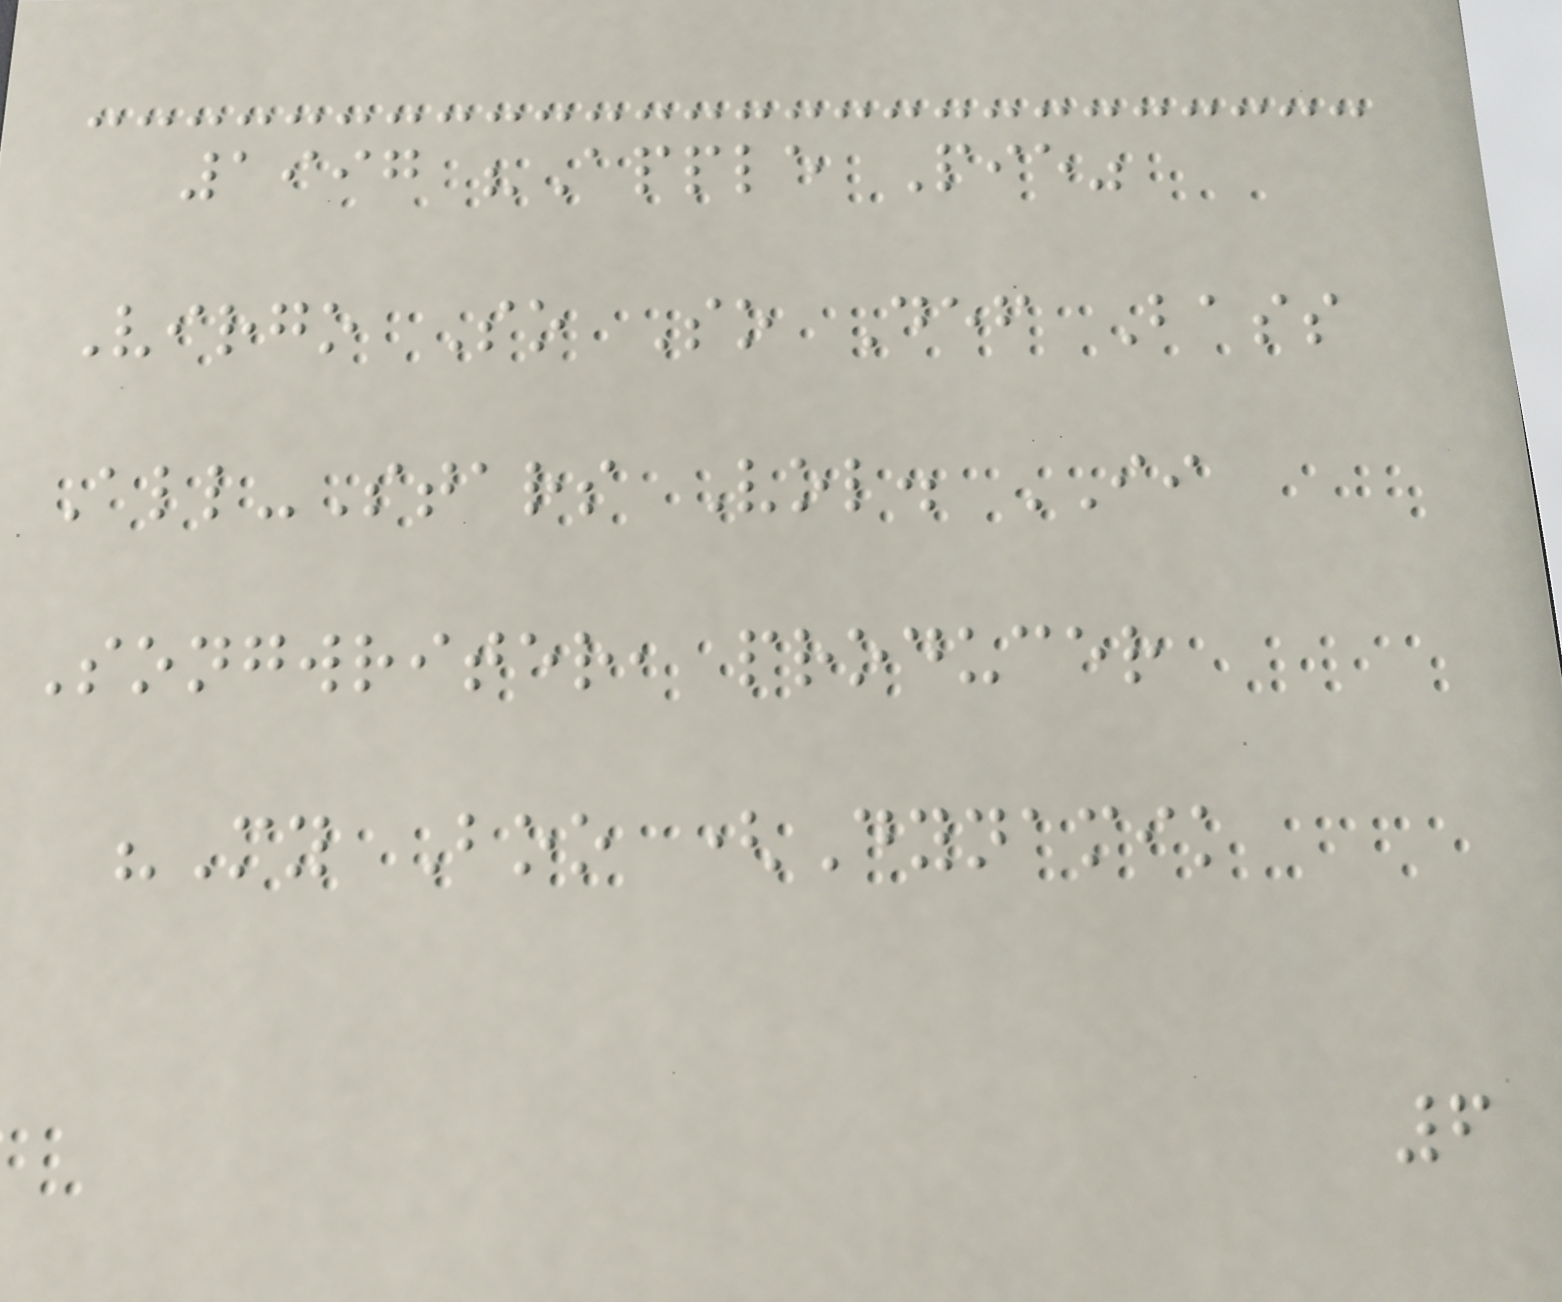1997 "Apple Pie"
Virgo So So Def Bass
All-Stars Vol. II
Songwriter, producer
"My Boo (Dynamik
6
